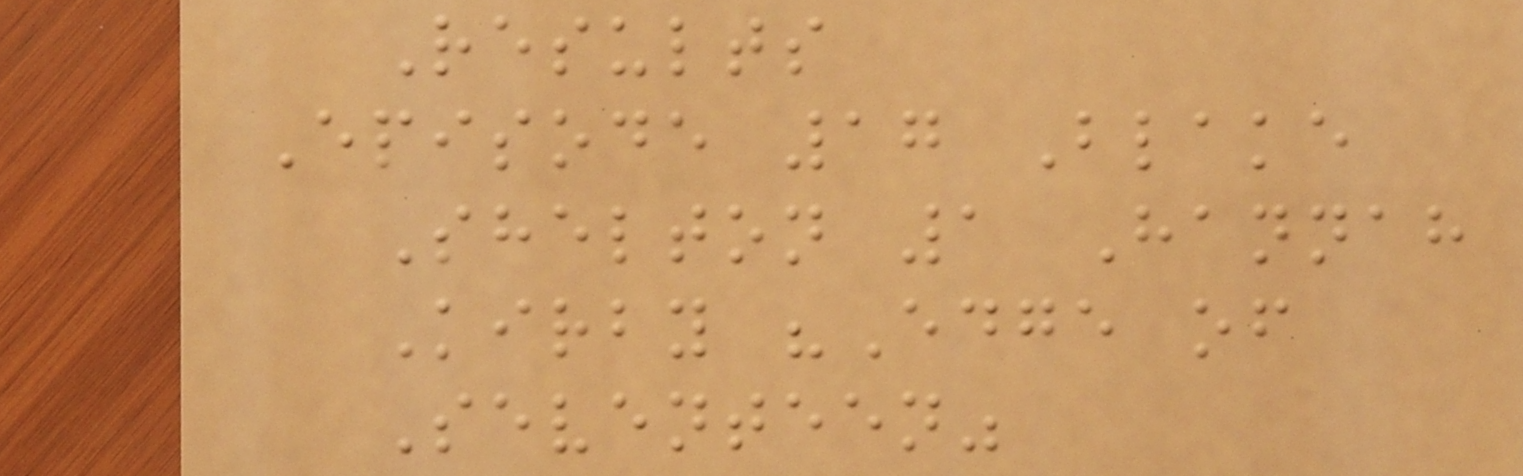Results
Episode 17 Blake
Shelton 1 Hannah
Kirby "Edge of
Seventeen"
